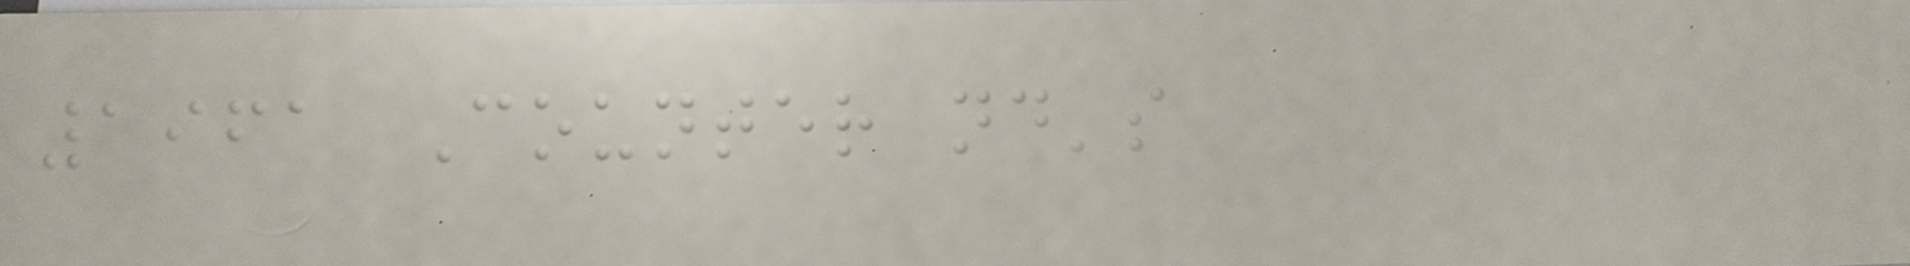1961 Counter nd's
